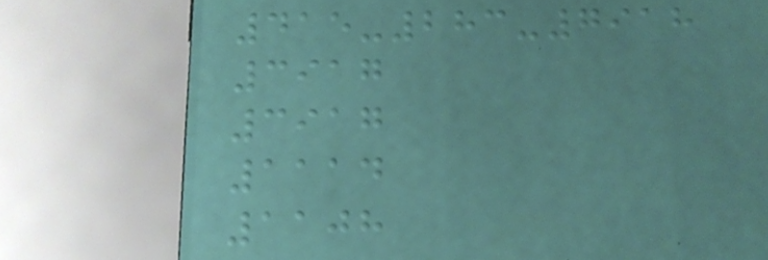415-283-7918
3917
3917
1114
1108
